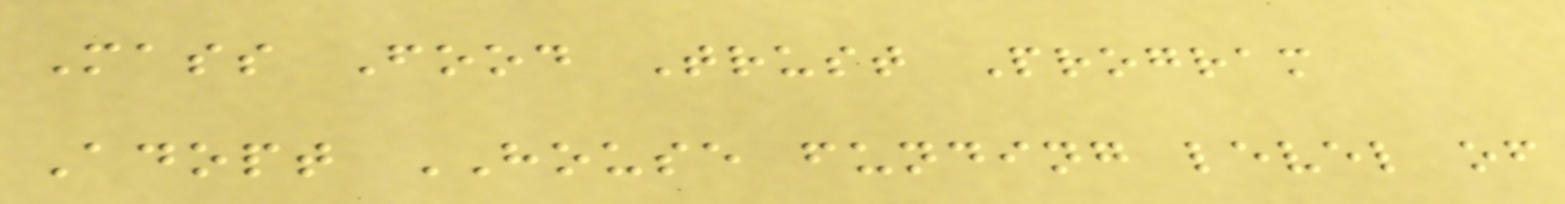Mass Food Trust Program
Adopt HOUSE funding level of
